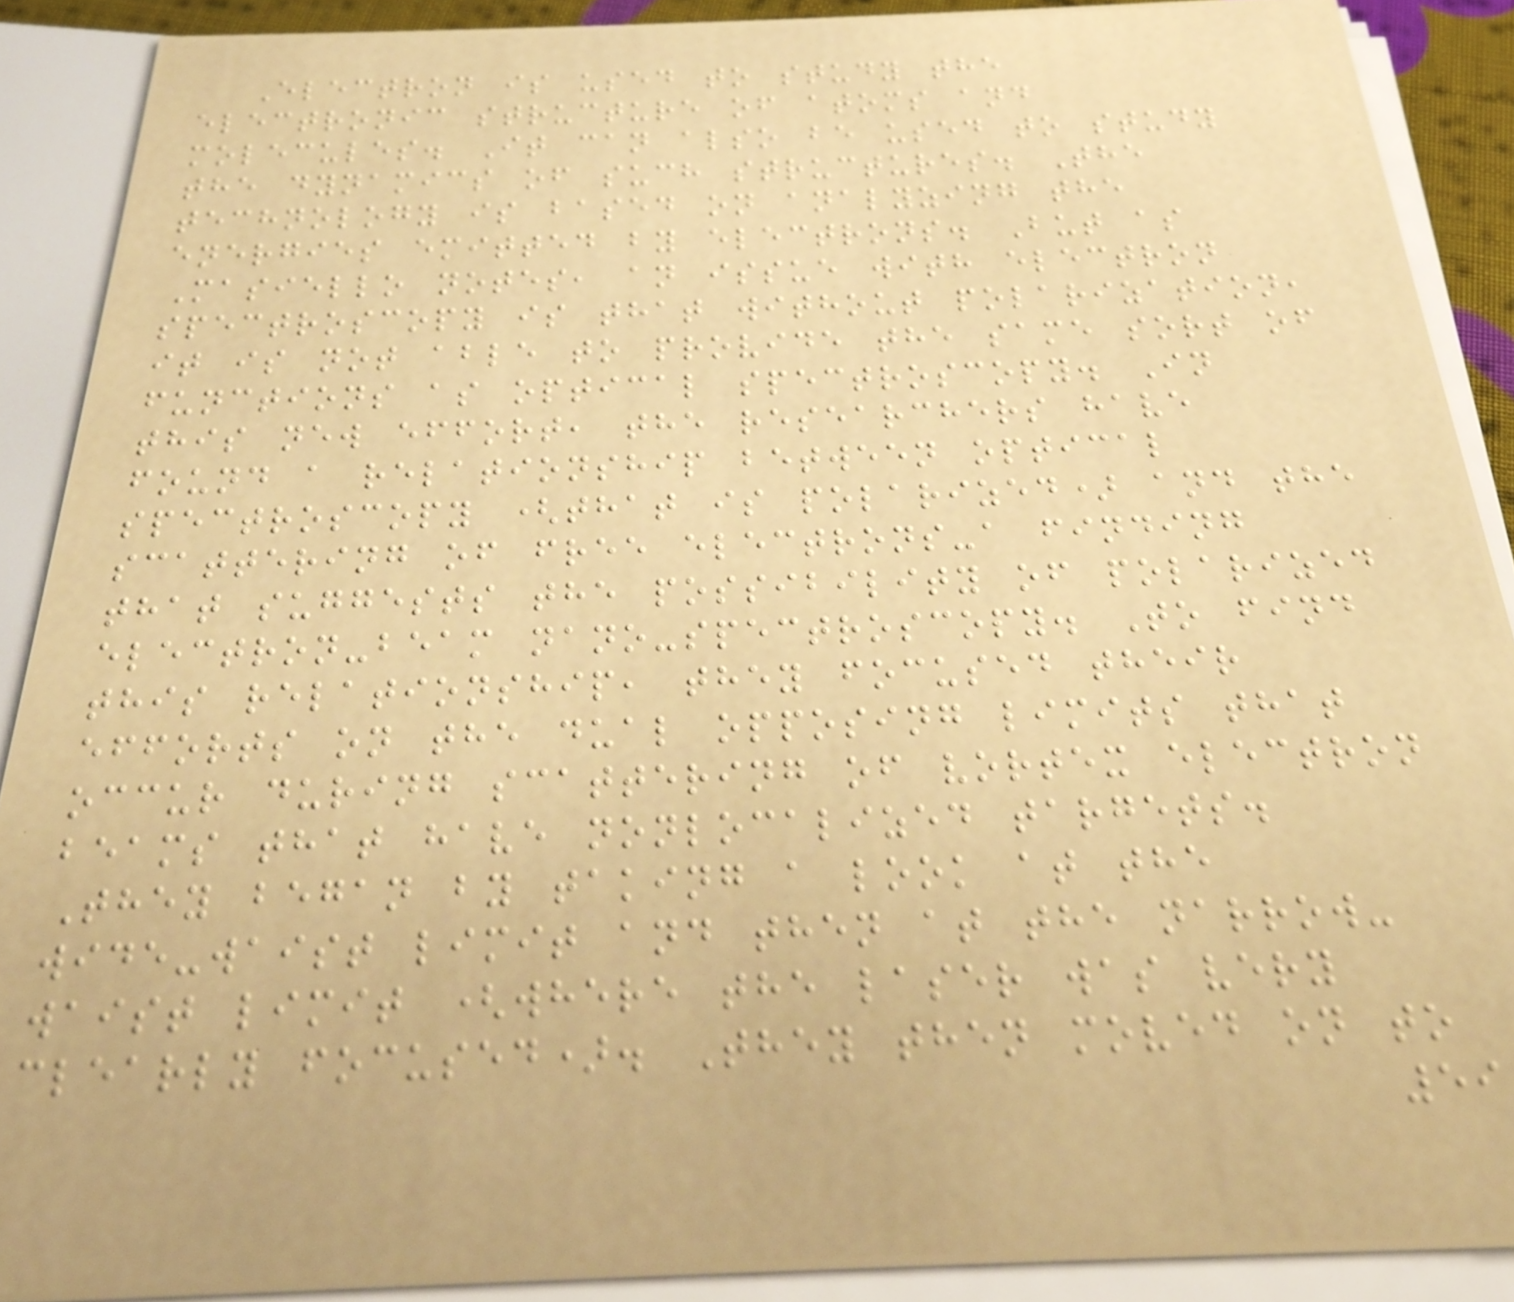Electron is used to study the
electronic structure of atoms and
molecules. It can also be used to study
the dynamics of such structures. The
technology is based on analyzing the
energies emitted by electrons. But as
Masiello notes, an issue with electron
spectroscopy is that without polarization,
it is not able to provide the same sort of
functions as optical spectroscopy. In
this new effort, the researchers have
found a relationship between optical
spectroscopy (that is polarized) and the
scattering of free electrons-a finding
that suggests the possibility of polarized
electron-beam nano-spectroscopy. To find
this relationship, they focused their
efforts on the dual opposing limits that
occur during scattering of vortex electron
beams that have nonlocalized targets.
They began by taking a look at the
wide-waist limit and then at the narrow-
waist limit (where the laser was very
clearly focused). They then moved on to
59
